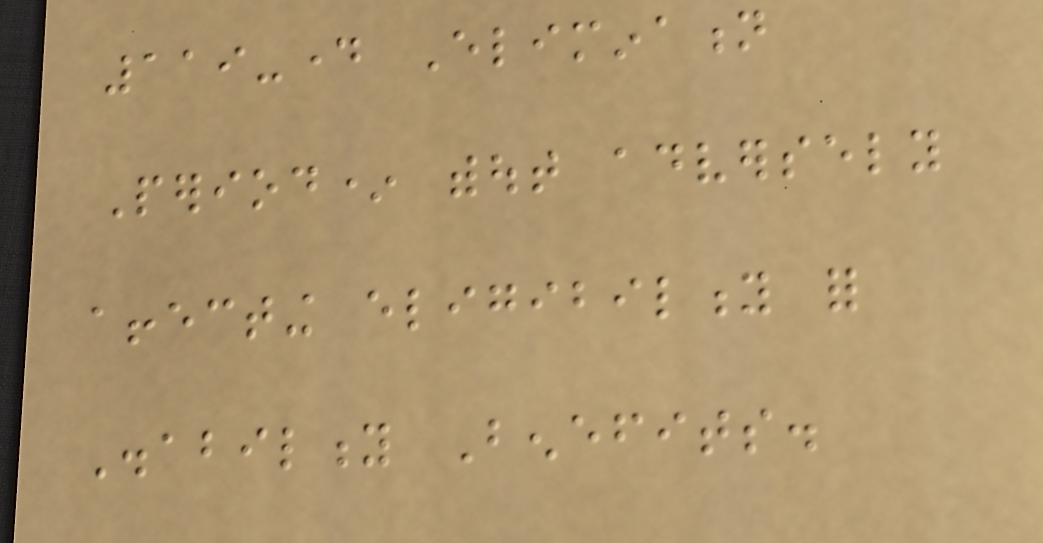119-day Elimination
Period* without adversely
affecting eligibility for
Disability Benefits.
